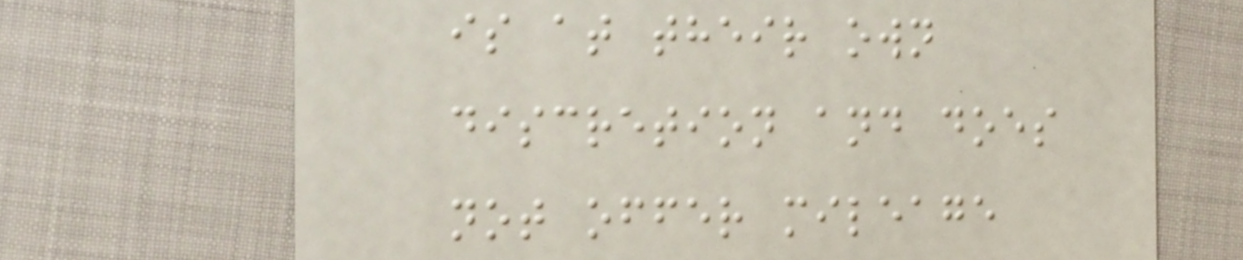is at their own
discretion and does
not offer mileage
